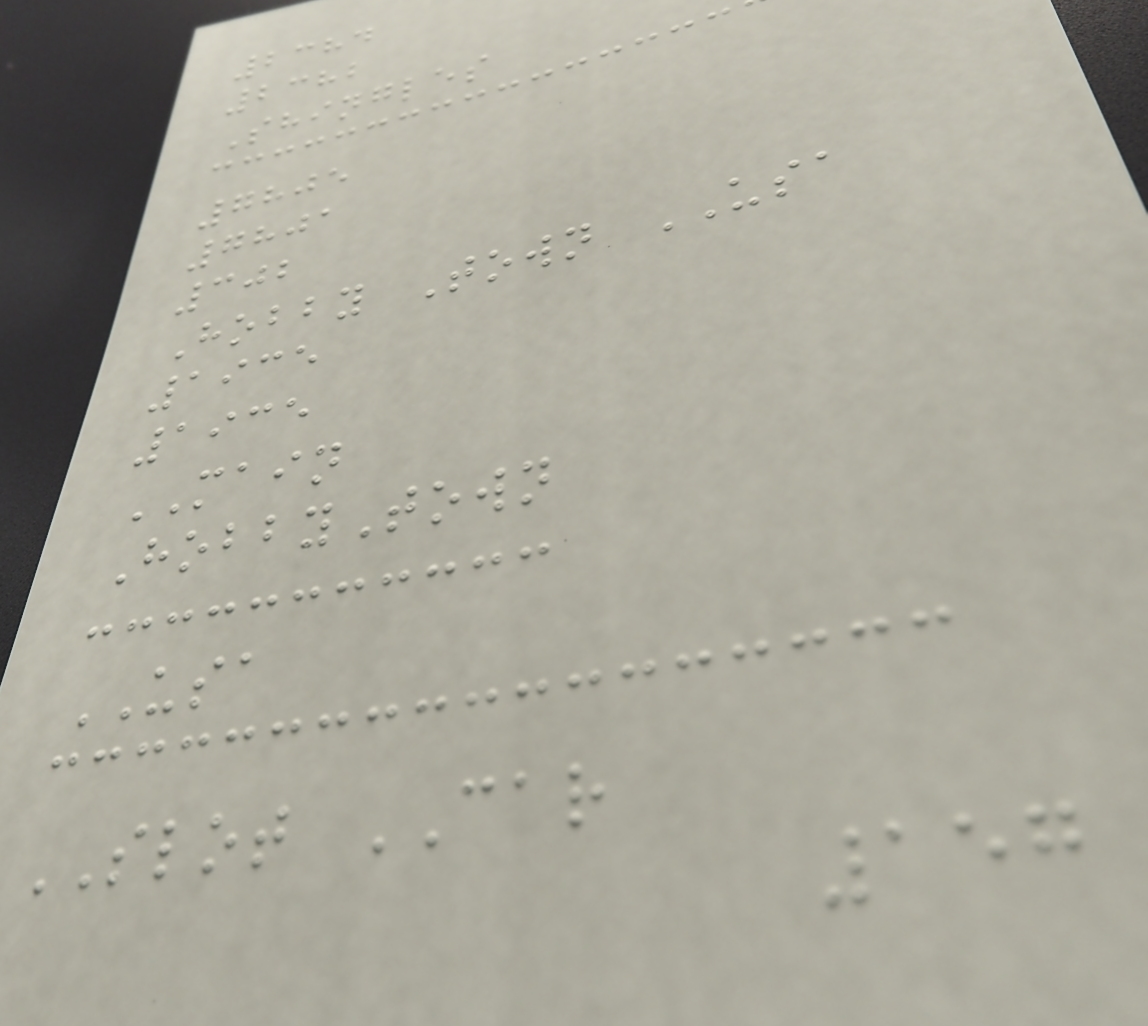2384
2382
Shingles
7805
7801
302
Hobby Town USA
1935
1935
MAIN
HobbyTown
USA
SLOT CAR
157
